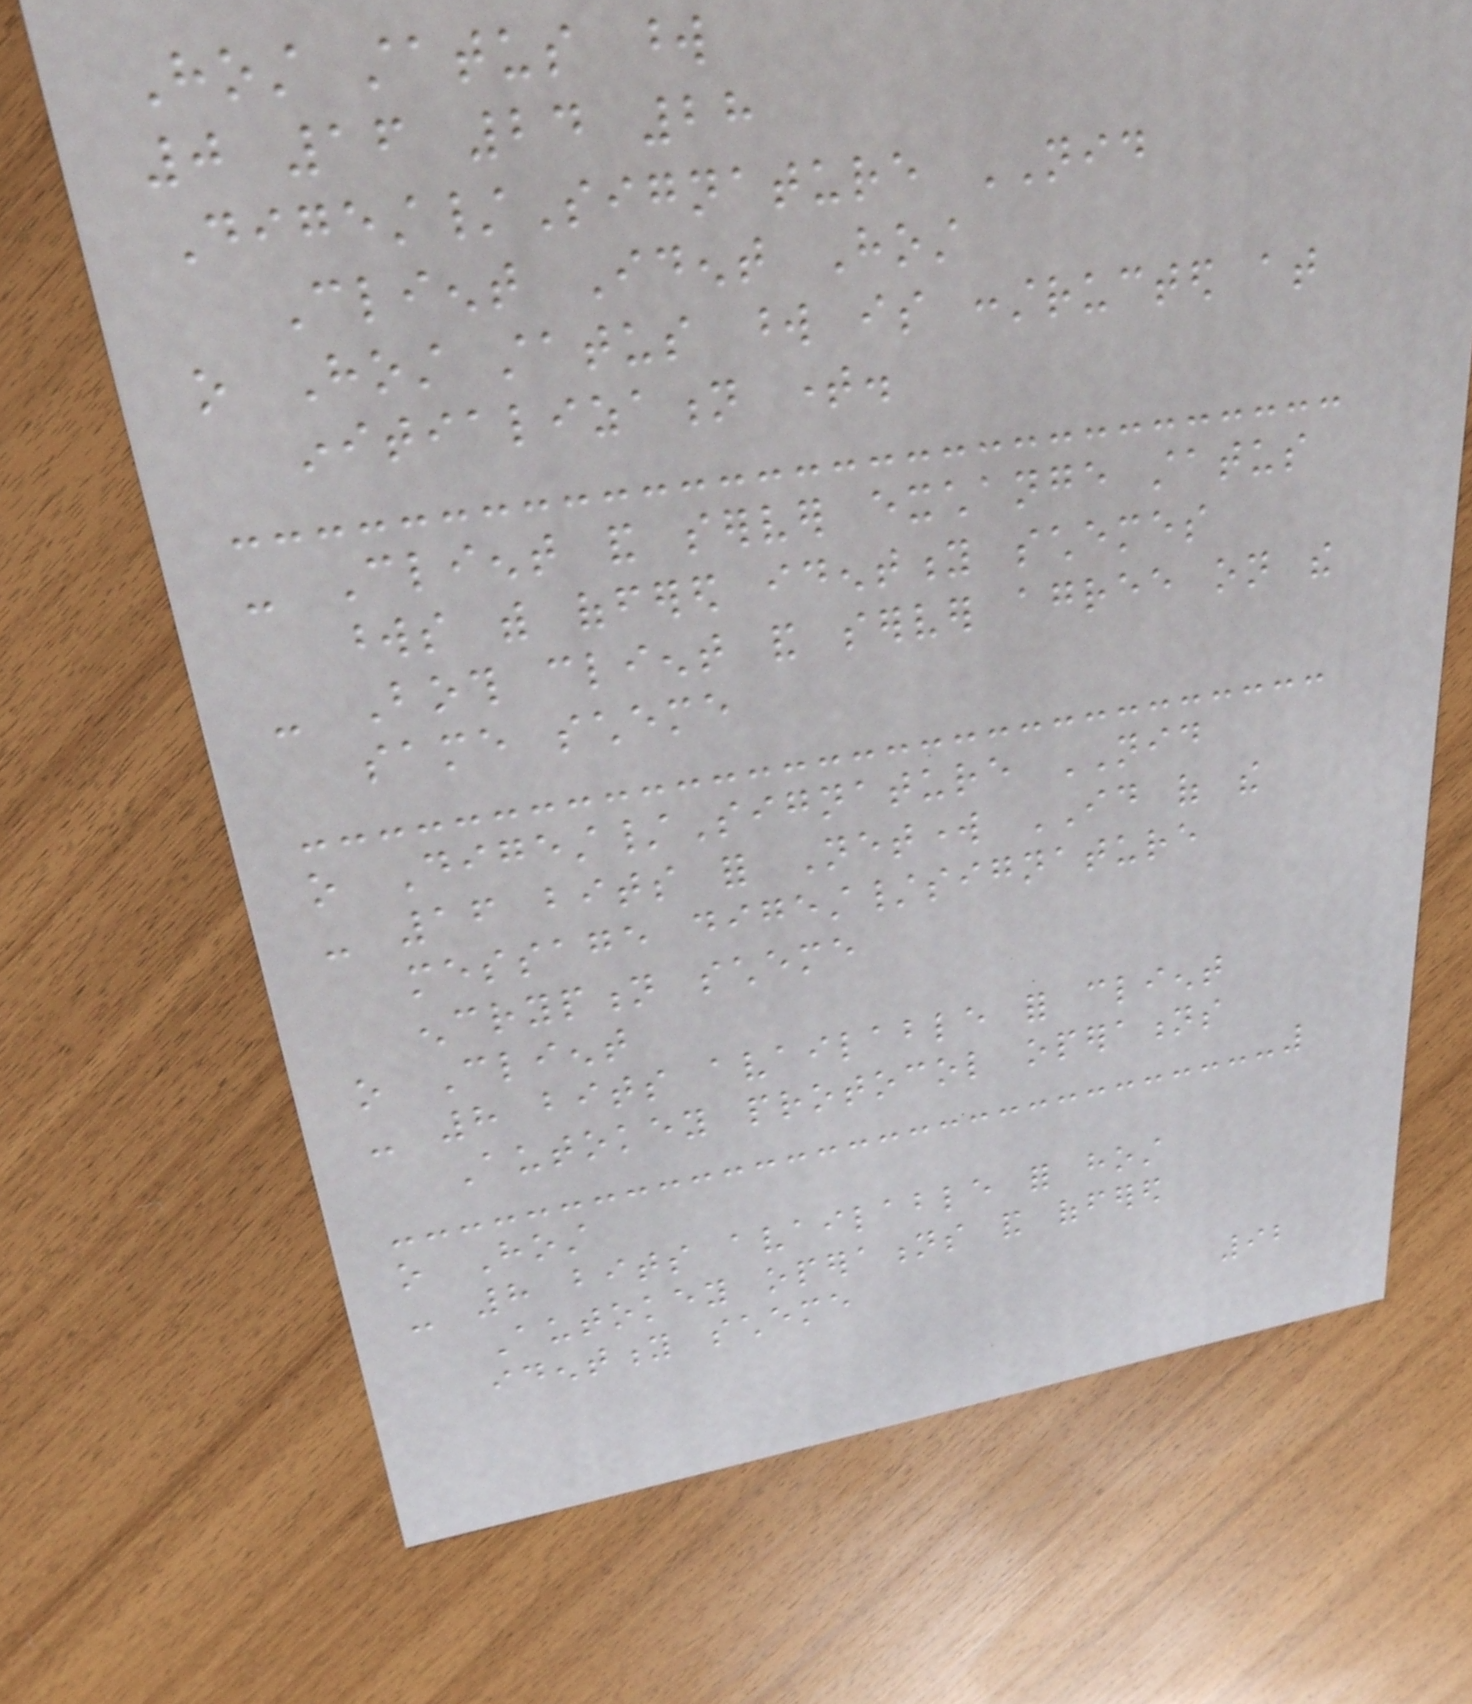Host status word
0 16 24 28
Digest/Signature NID
Client Ident Host
o Host status word is constructed at
initialization time.
- Client and server exchange status
words with offered identity schemes
- Both client and server agree on the
same scheme
o Digest/Signature NID
- 16 bits for Network ID of the
message digest/signature
encryption scheme
o Client
- 8 bits available for client
Autokey protocol operations
o Host
- 8 bits available for host
Autokey operations and offered
identity scheme
92
